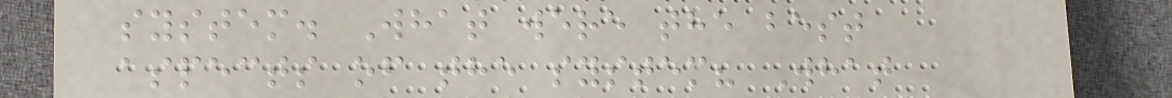system. What were the best
aspects of the system? What
